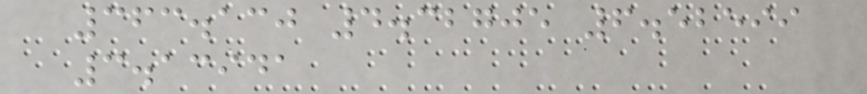363.130 4.32705 6.52599
3.13941
